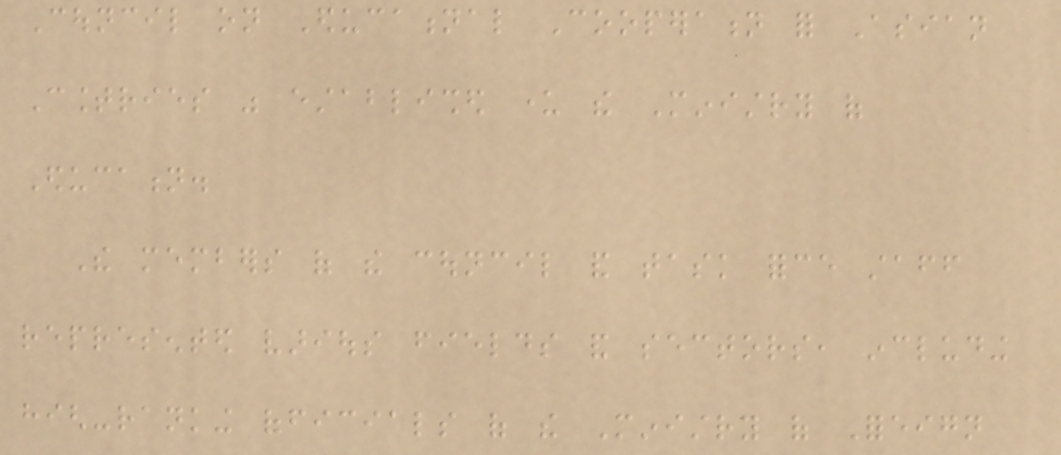Council on Educational Cooperation for Asian
Countries was established under the Ministry of
Education.
The members of the council and task force staff
represented various fields and sectors, including
high-ranking officials of the Ministry of Foreign
